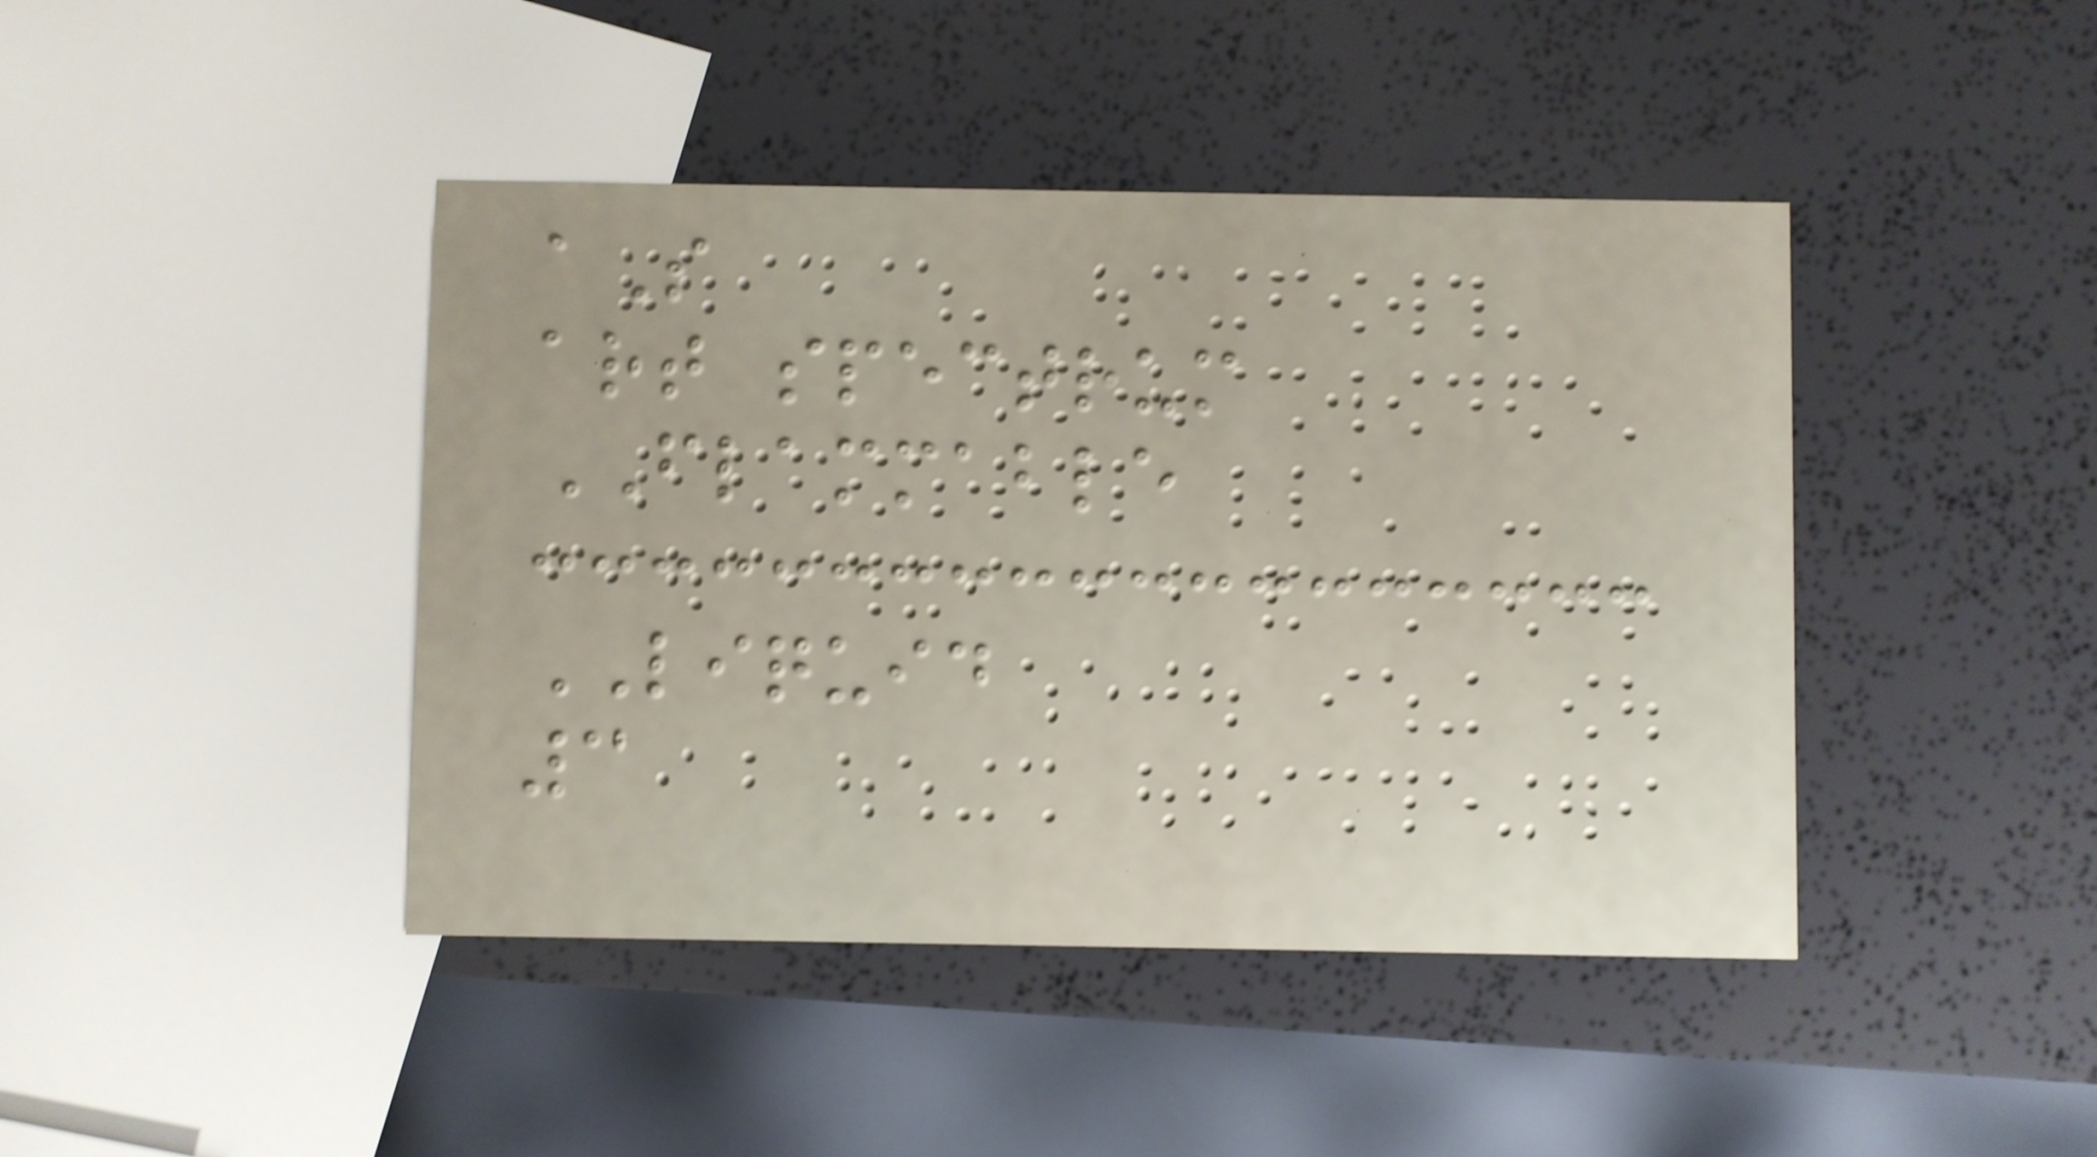aS
art spectrum
FLAMMABLE
LIQUID
3
